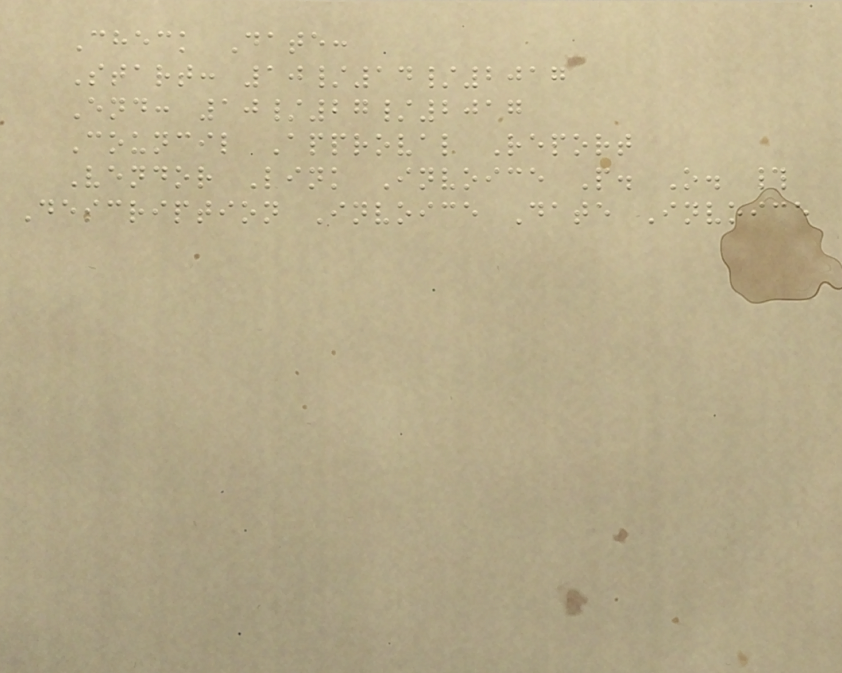Check Date:
Start: 10/14/2017
End: 10/27/2017
Council Approval Report
Vendor Link Invoice P. O. #
Description Invoice Date Invoice
